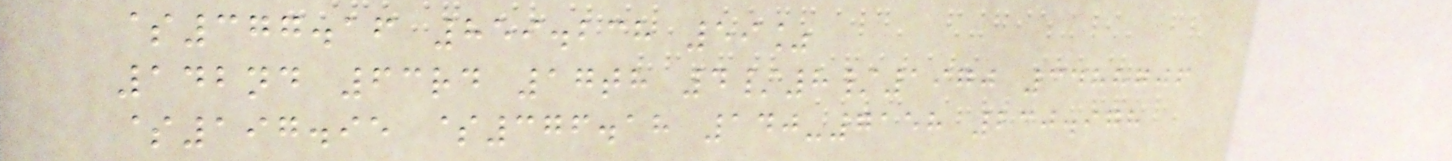$377.16 859.238 59%
142nd 63rd 17th 4/8/1970 3488706
$197.95 $376.18 140-7158 230.978
